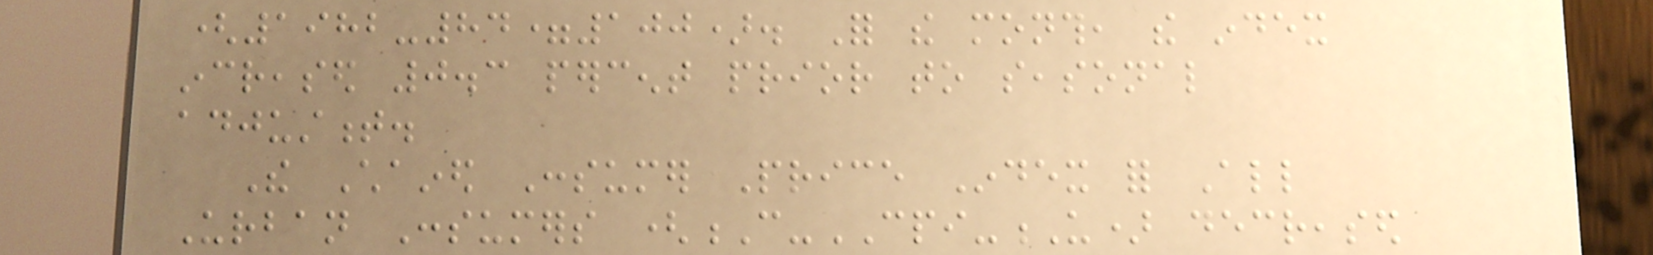(1982-84=100). For the month, the index
increased 0.3 percent prior to seasonal
adjustment.
The Chained Consumer Price Index for All
Urban Consumers (C-CPI-U) decreased
